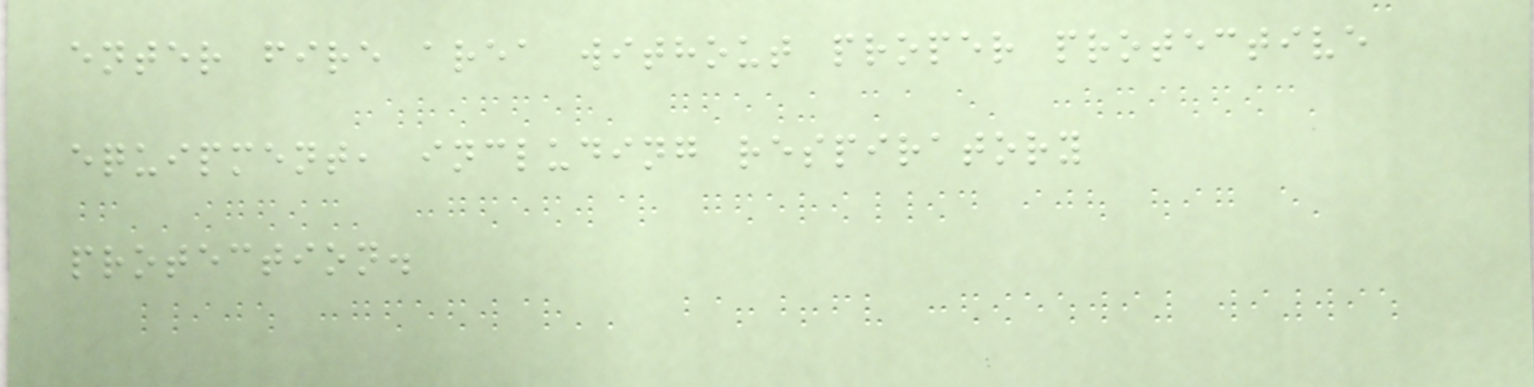enter fire area without proper protective
equipment, including respiratory
protection.
